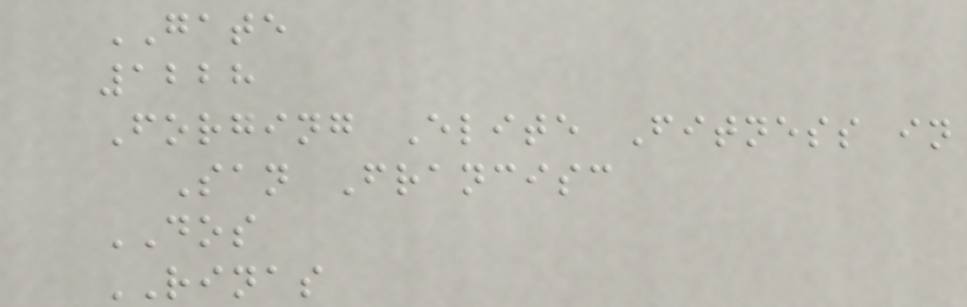GATE
1228
Forging Elite Fitness in
San Francisc
DOS
RINAS
